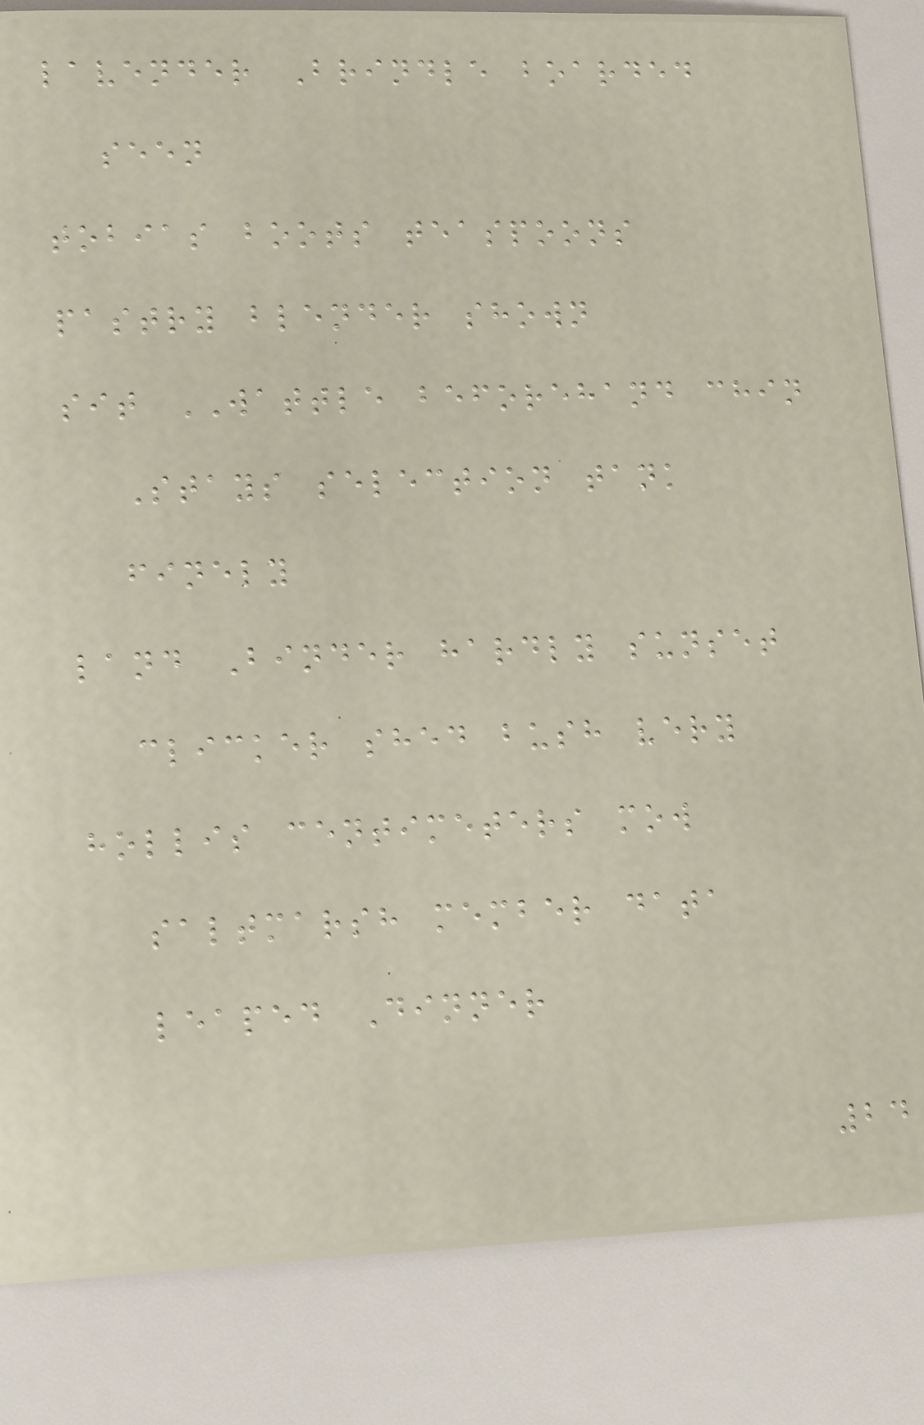lavender Brindle boarded
seen
tobias boots teaspoons
pastry blender shown
sit WATTLE beforehand chin
Stays selection tank
finely
land Binder hardly sunset
clicker shed bush very
hollis centimeters mow
saltmarsh member data
leaped Dinner
24
